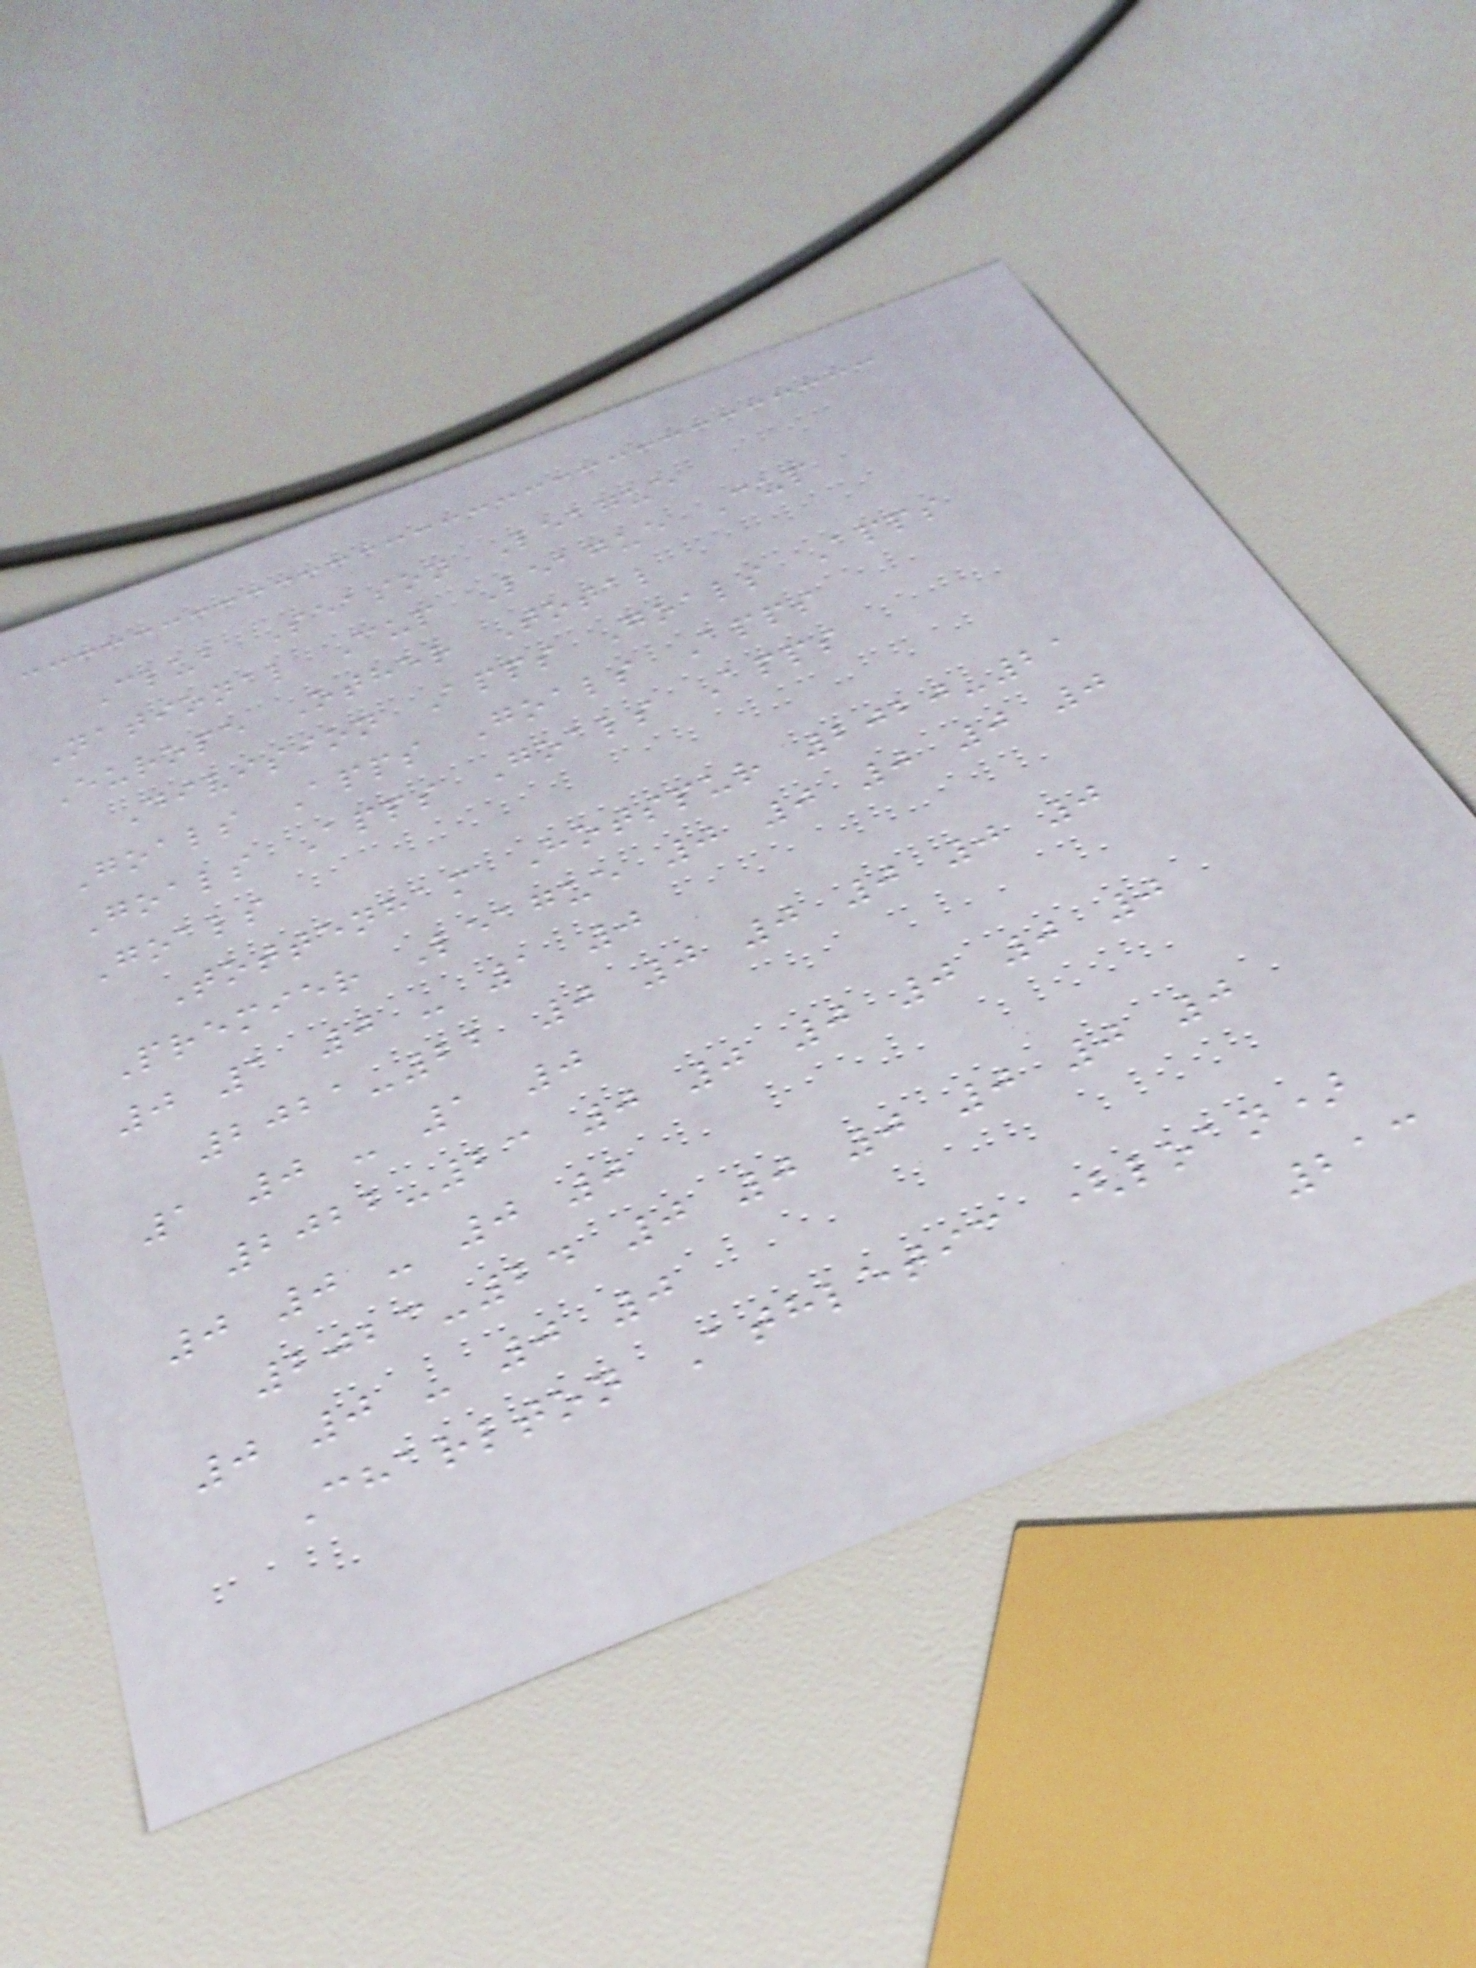Club Season League
National Cup League Cup
Europe Other Total
Division Apps Goals Apps
Goals Apps Goals Apps
Goals Apps Goals Apps
Goals
Tottenham Hotspur 2020-21
Premier League 0 0 0 0 0
0 1 0 - 1 0
2021-22 0 0 0 0 0 0
1 0 - 1 0
2022-23 0 0 0 0 0 0
0 0 - 0 0
2023-24 0 0 0 0 0 0
0 0 - 0 0
Charlton Athletic (loan)
213
